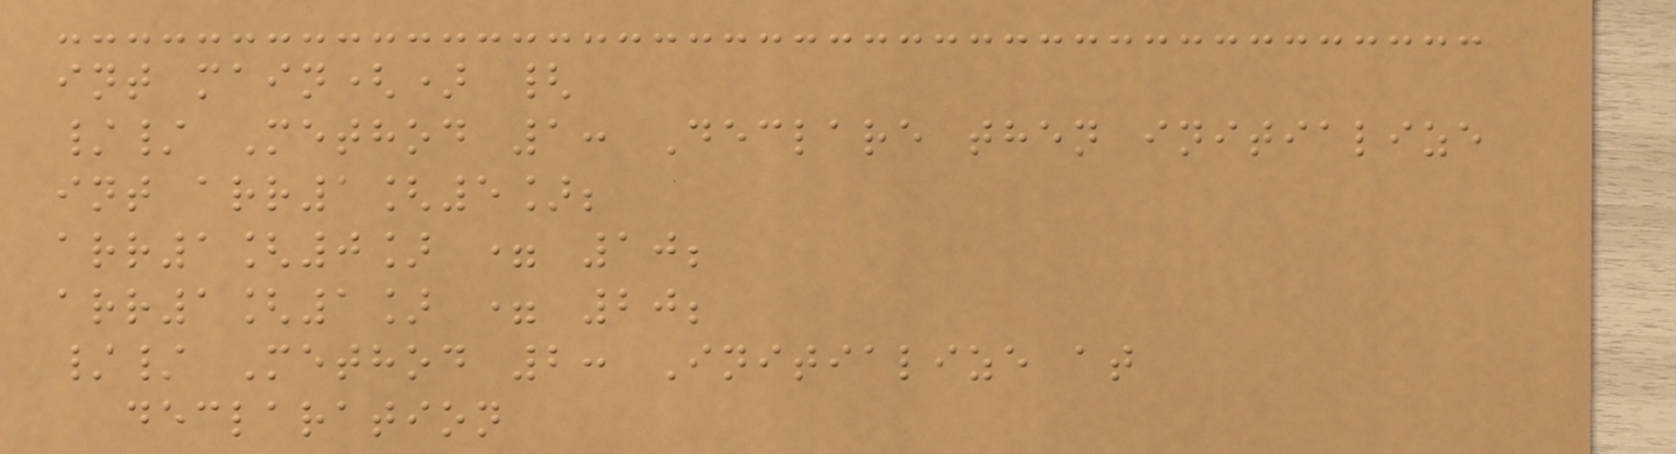int main() {
// Method 1: Declare then initialize
int arr1[5];
arr1[0] = 10;
arr1[1] = 20;
// Method 2: Initialize at
declaration
